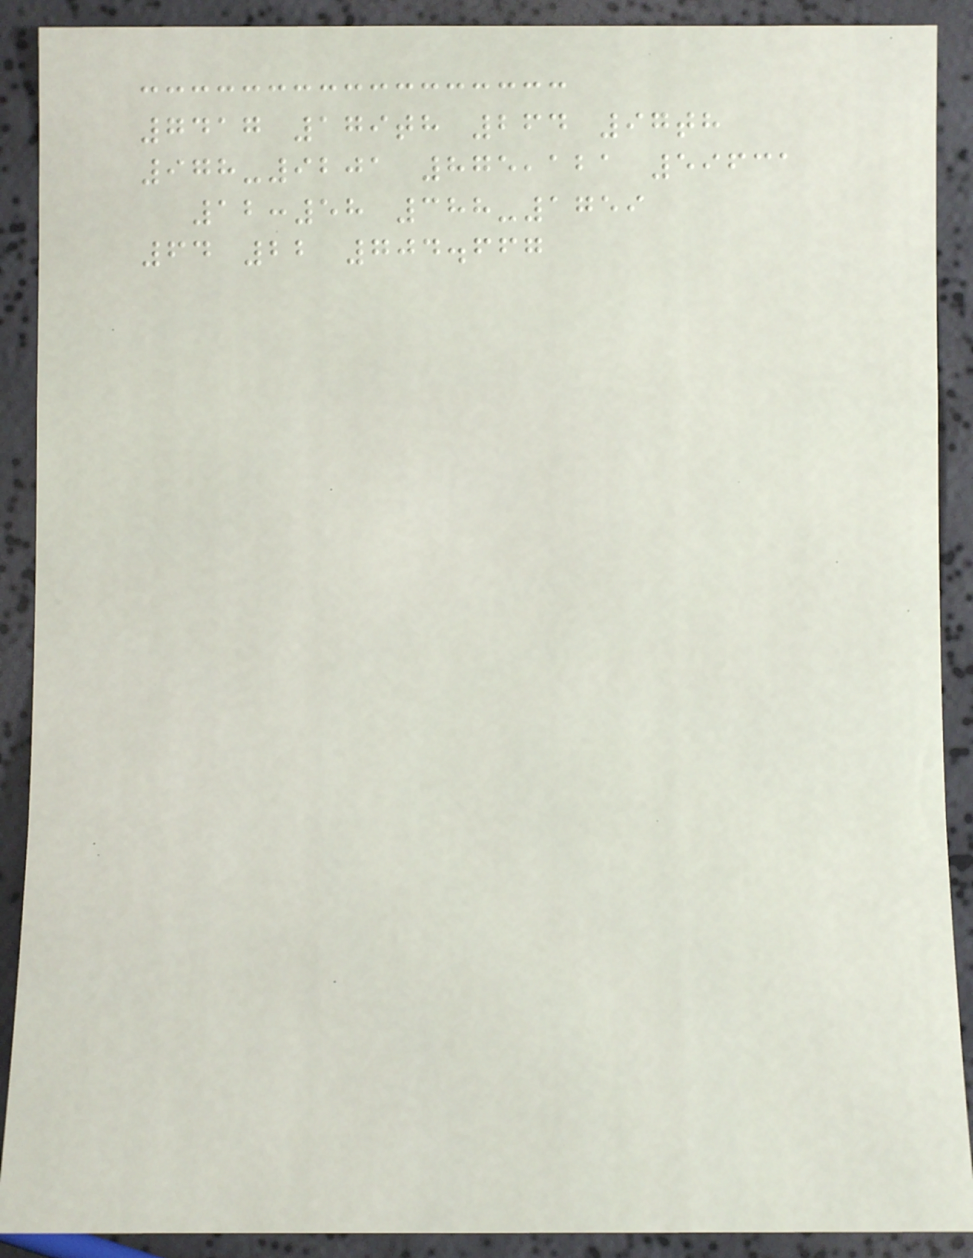7417 179th 264 97th
978-9201 875,121 59631
12:58 388-1759
64 22 704.667
